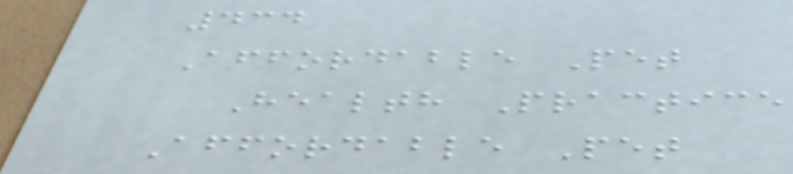434
Affordable Pet
Health Practice
Affordable Pet
